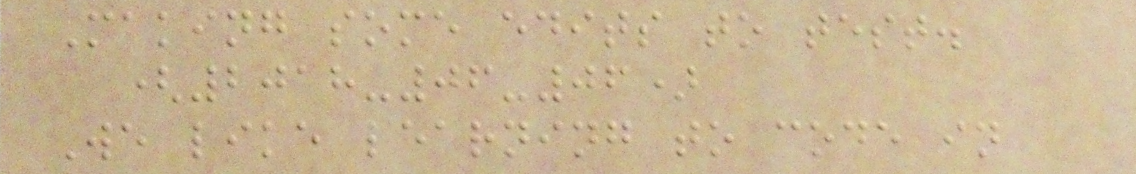Making some edits to test.
(2018-06-06)
We like learning to code in
